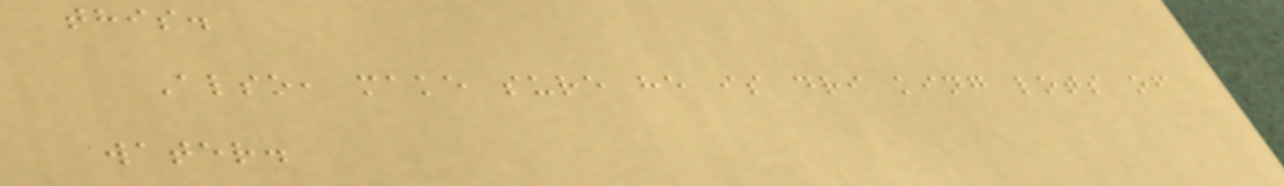this.
Also, make sure he is dri king lots of
water.
